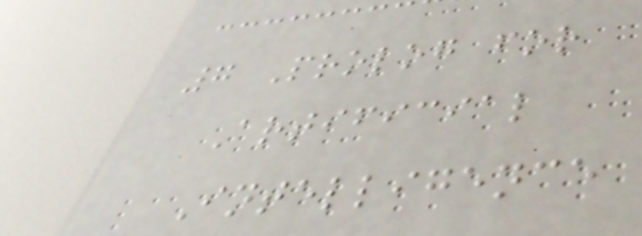7 Prolog for
Artificial
Intelligence
